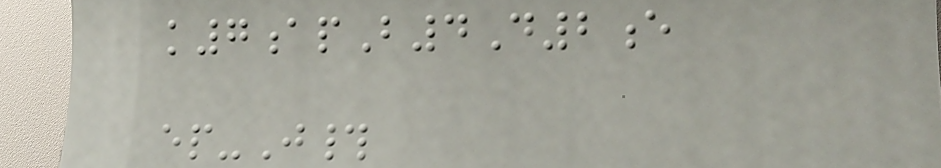k7apB4D2e
ep-J#
